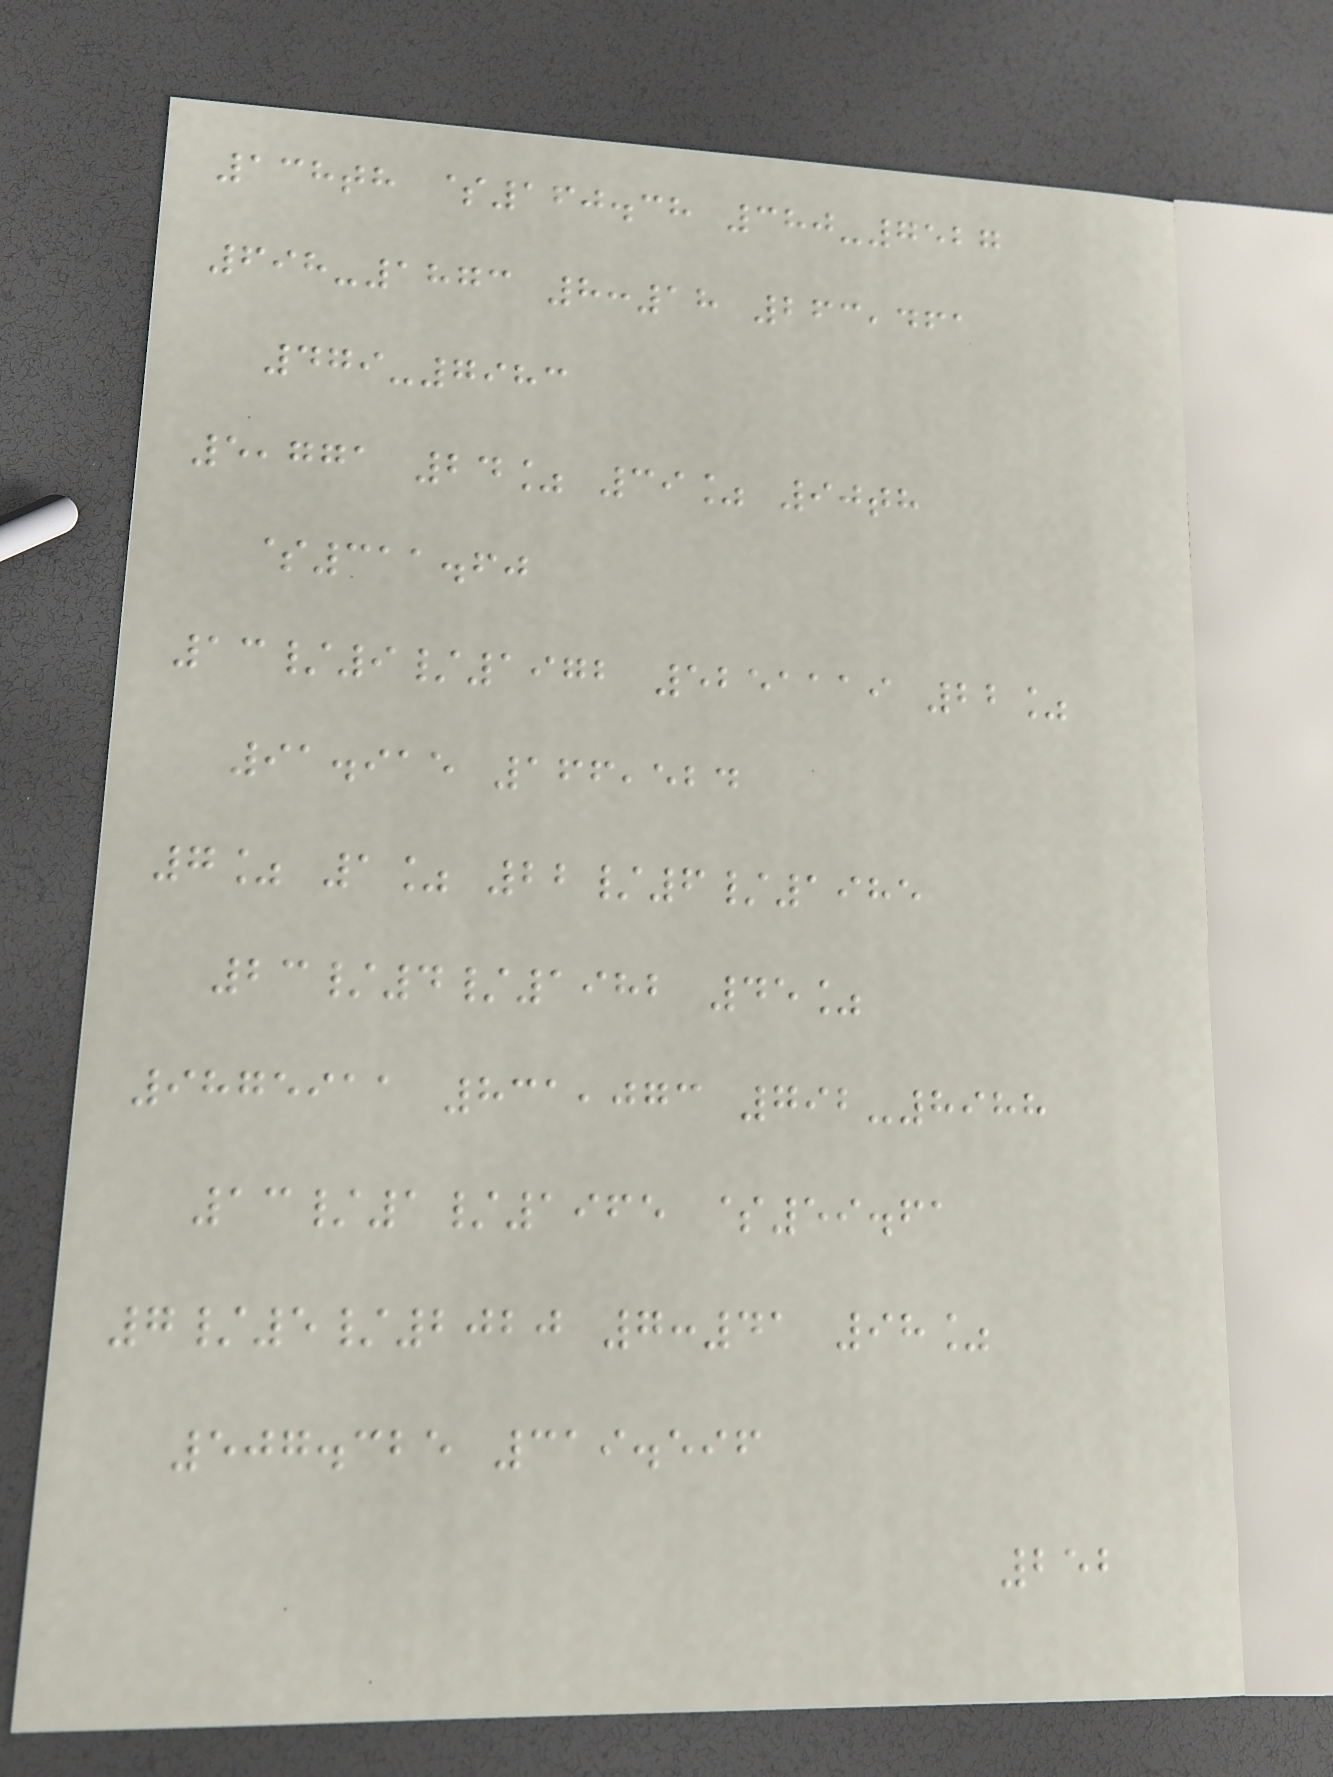138th $160.38 380-7527
698-1873 8:18 263,461
479-7983
5,771 24% 39% 90th
$311.60
13/9/1972 5251119 22%
91.915 166,524
7% 1% 22/6/1985
23/4/1982 45%
9875911 831,073 792-8988
13/1/1965 $59.61
7/5/2020 7:41 98%
507.325 319.596
252
